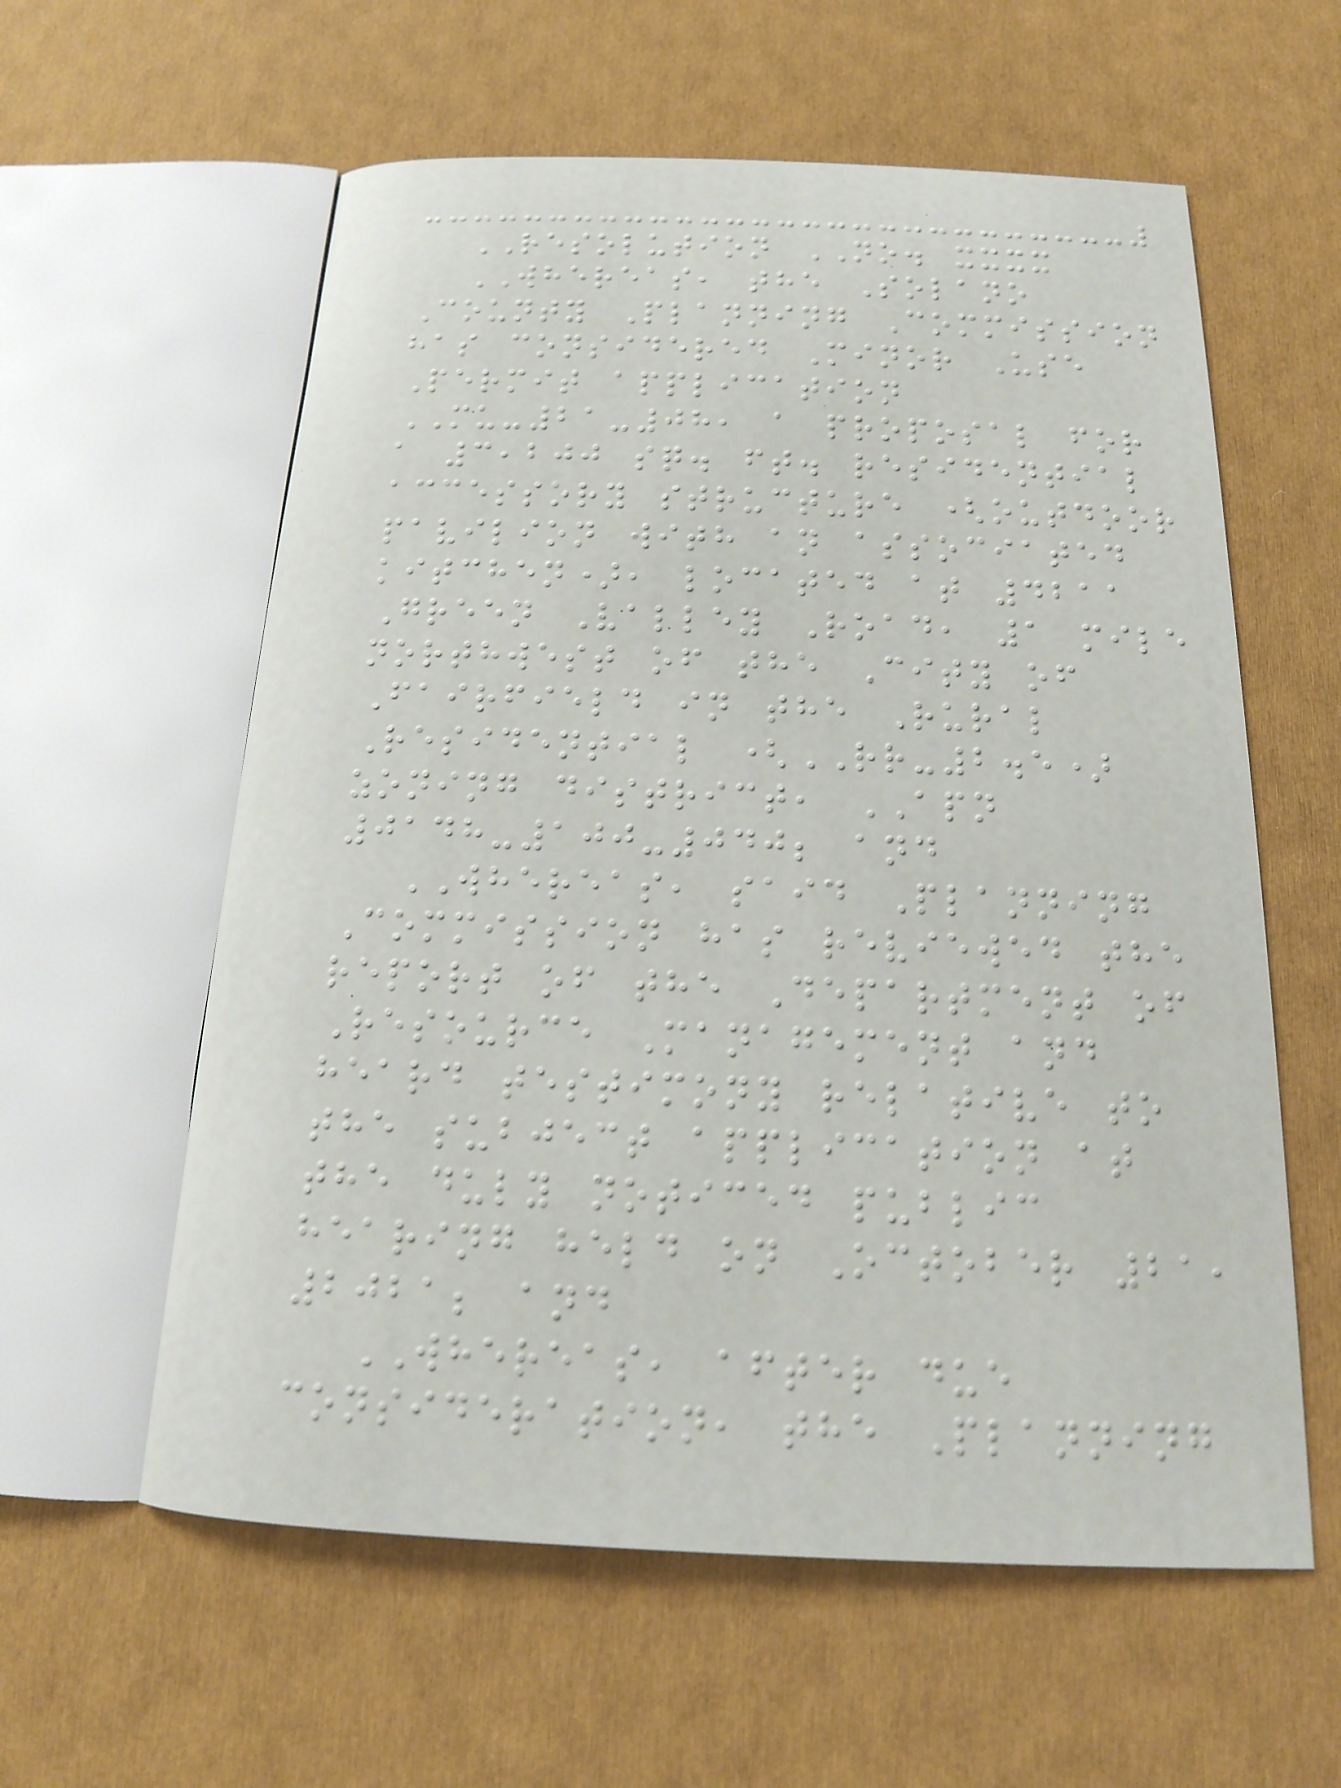RESOLUTION NO. xxxx
WHEREAS, the Solano
County Planning Commission
has considered Minor Use
Permit application
MU-21-08, a proposal for
a 3,200 sq. ft. residential
accessory structure (outdoor
pavilion with an associated
kitchen), located at 4211
Green Valley Road, 1 mile
northwest of the City of
Fairfield in the Rural
Residential (RR-2.5)
zoning district, APN
0148-100-040; and
WHEREAS, said Planning
Commission has reviewed the
report of the Department of
Resource Management and
heard testimony relative to
the subject application at
the duly noticed public
hearing held on October 21,
2021; and
WHEREAS, after due
consideration, the Planning
